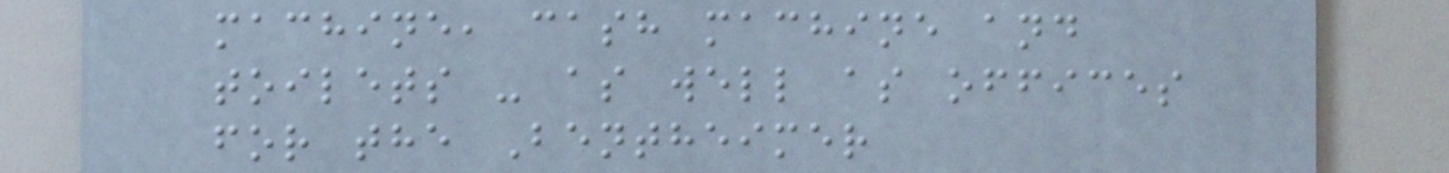machine, cash machine and
toilets - as well as offices
for the Bentheimer
